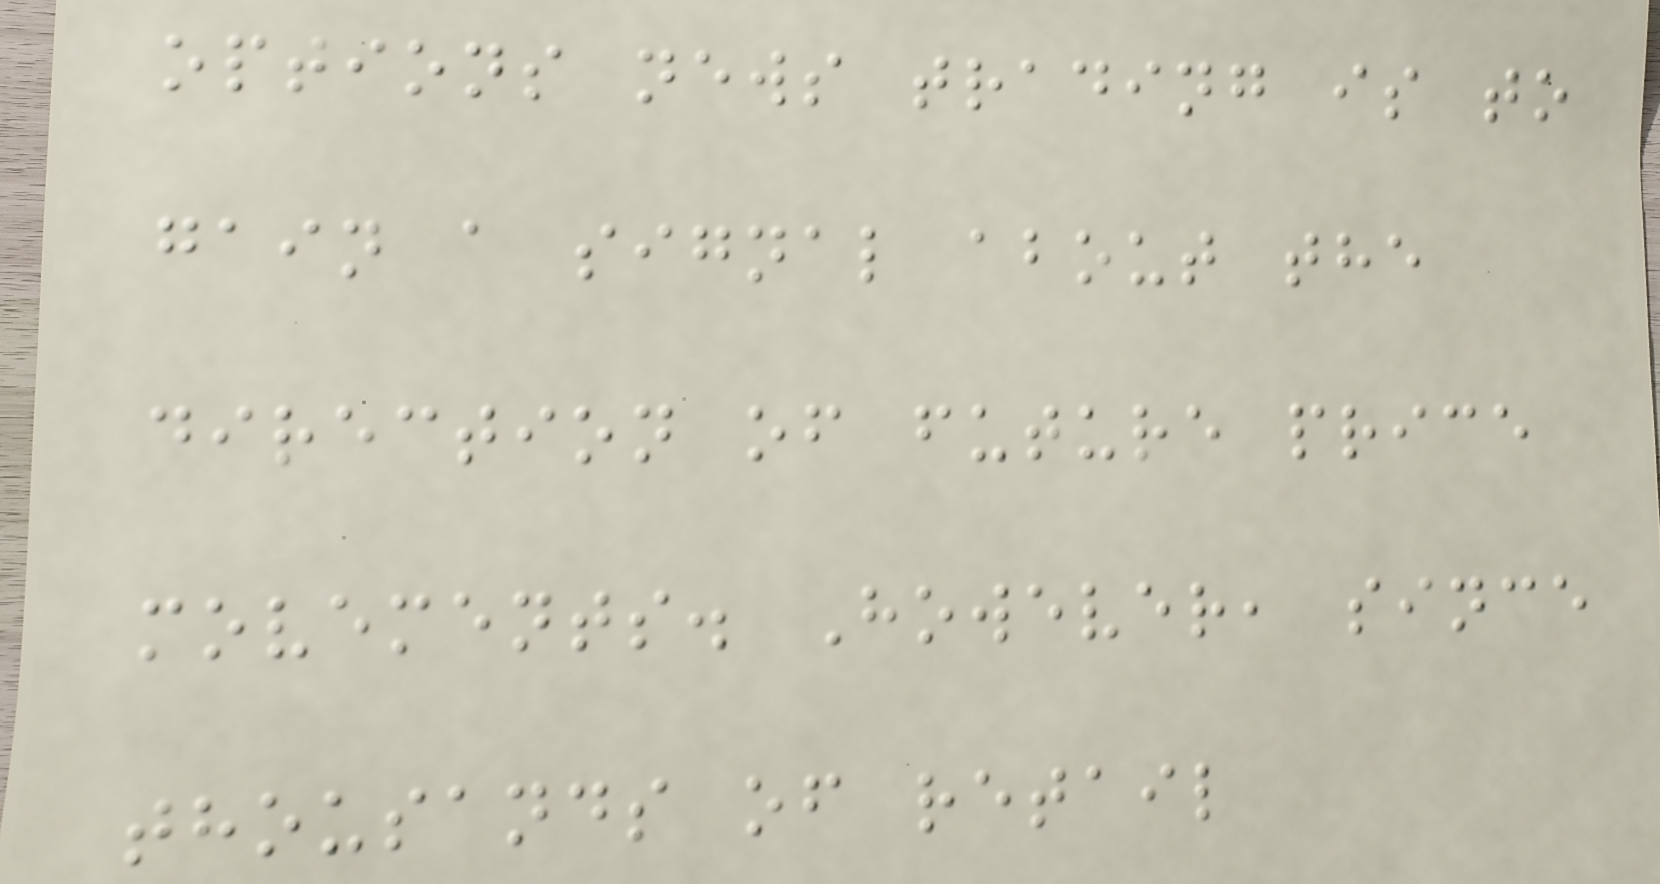options news trading is to
gain a signal about the
direction of future price
movements. However, since
thousands of retail
